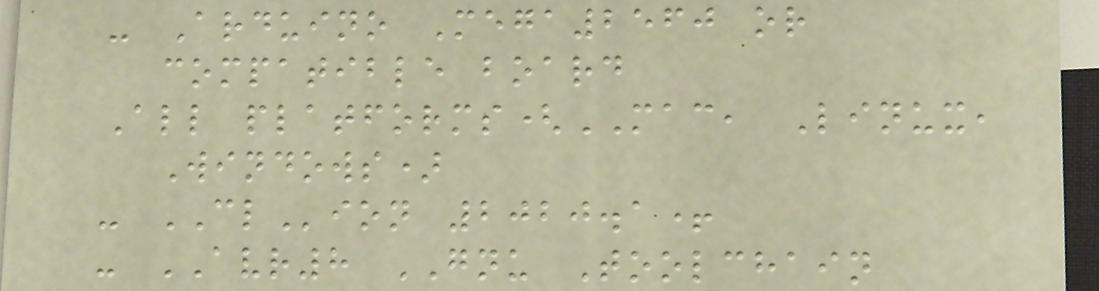- Arduino Mega2560 or
compatible board
All platforms(MAC, Linux,
Windows)
- CLion 2020.1+
- AVR8 GNU Toolchain
